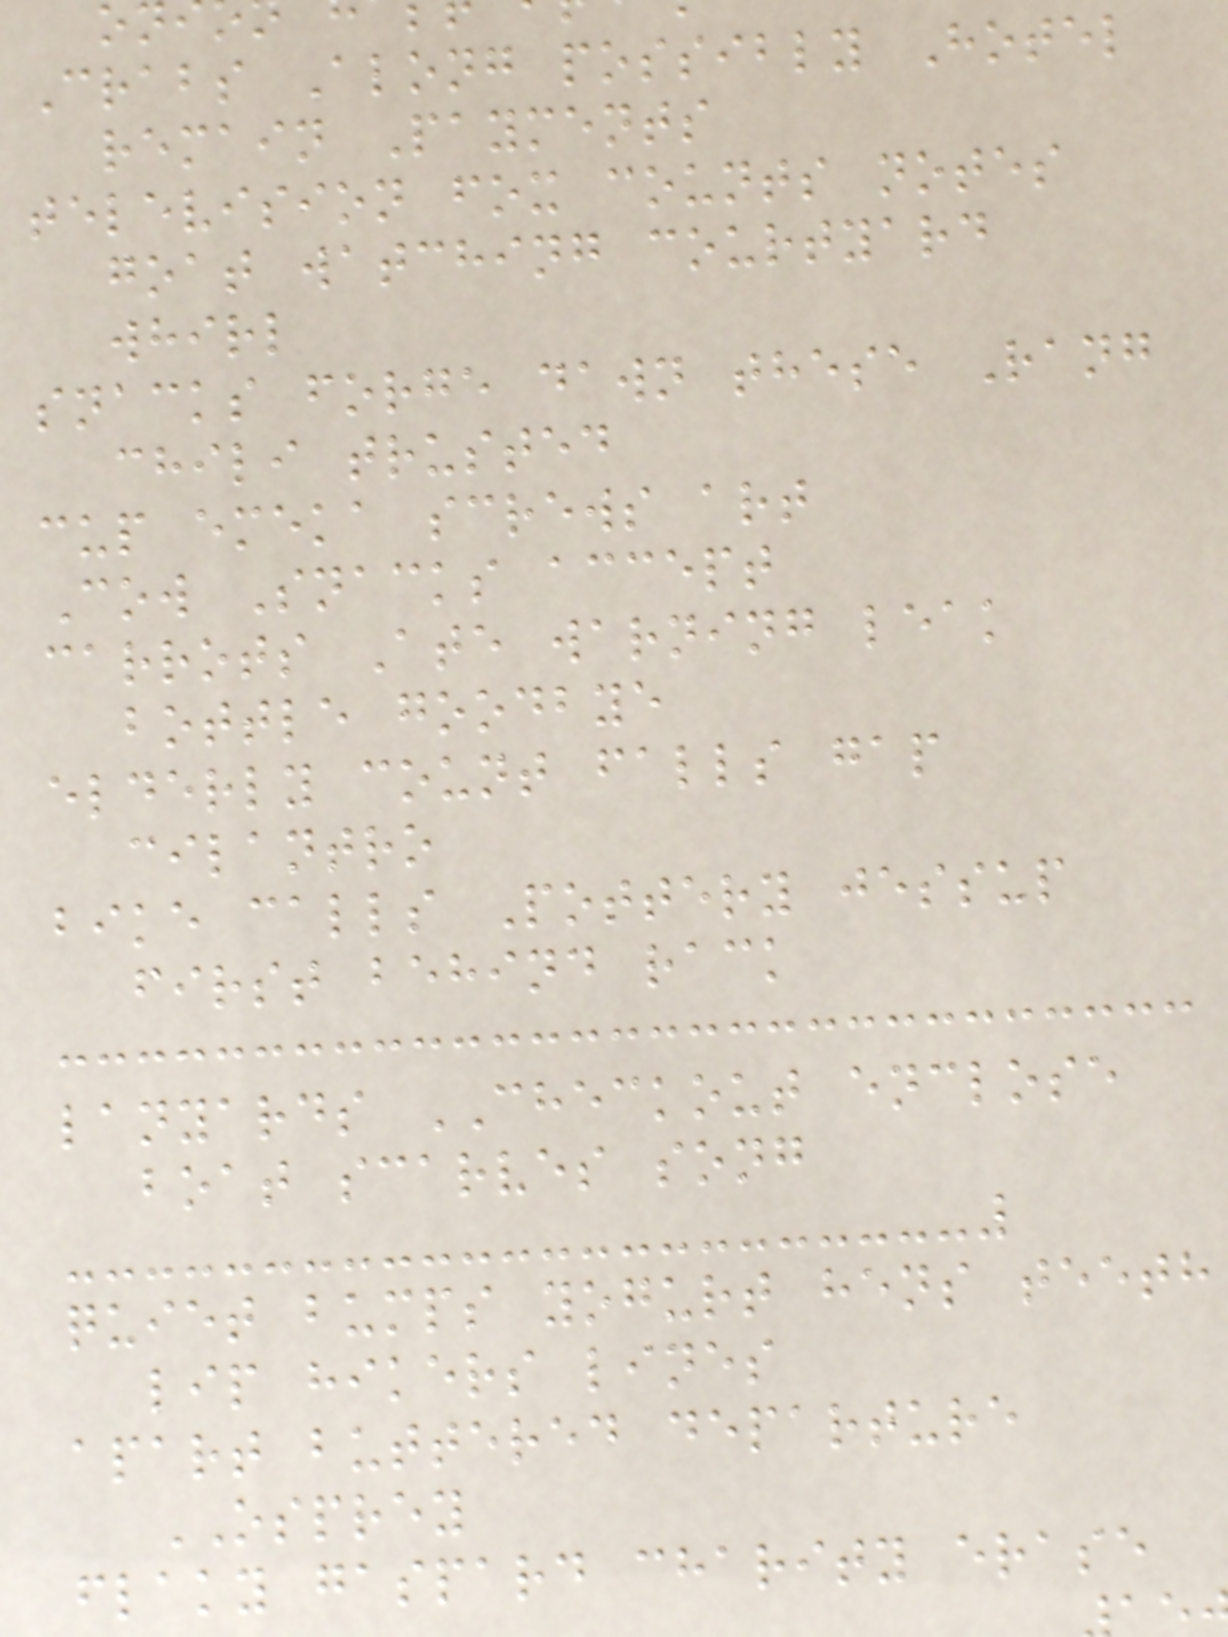Crabs Along possibly Hotel
remain Payments
television fox counts notes
goat watching courtyard
whirl
snacks forge dawn these Rang
chili trusted
cup emeka screws art
Cow Snacks accept
carrots Ate warning leak
bottle goodbye
elderly count falls gap
cilantro
bike calls Pottery jessup
first behind rack
lanyards CHECKOUT enclose
boat scarves song
quiet bumps yogurt hens teeth
lip hikers lines
apart buttered departure
OSPREY
flaky gaspard charity erase
